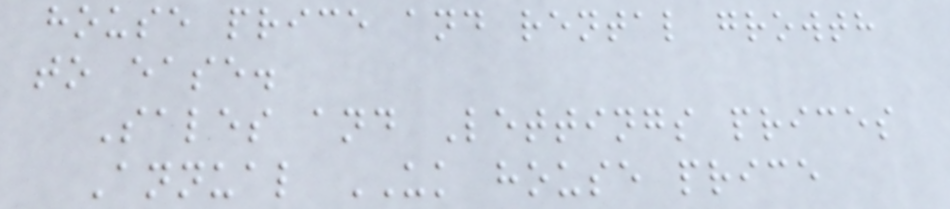house price and rental growth
to ease.
Sales and Lettings prices
Annual UK house price
